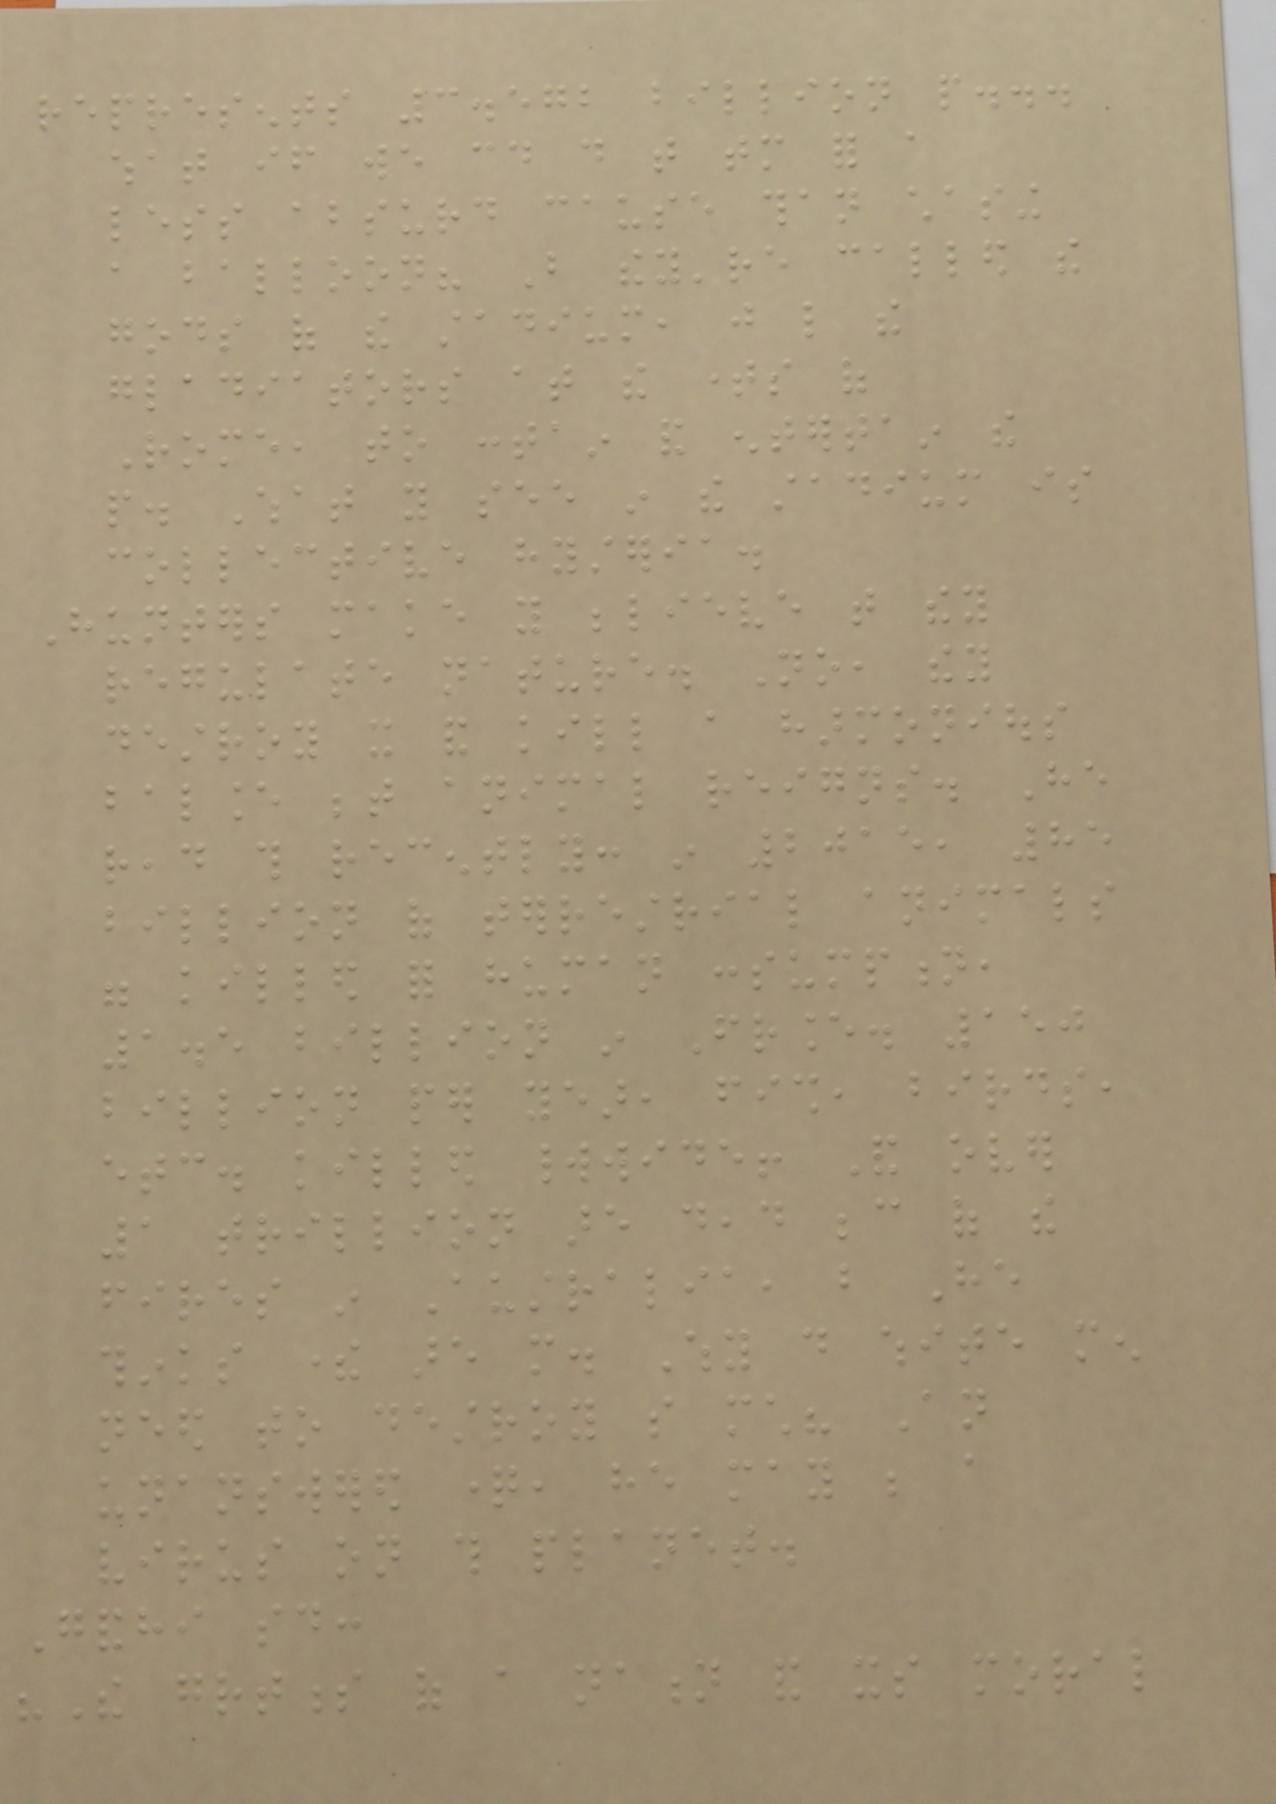represents 3.572 billion people...
what if we could do that tomorrow for a
less absurd cause than chasing
a balloon? But they're called the
gods of the stadium, just like the
gladiators at the times of
Rome, to contain and entertain the
people. What you see in the stadium is
collective hysteria.
Hunters make you believe that they
regulate nature. No, they
destroy it and kill a harmonious
balance between animal reigns. He
read this recently: in 2015, 85
billion of terrestrial animals
were killed for human consumption,
1.5 billion in France. 150
billion per year, fish, birds,
etc. killed worldwide! And over
1 trillion are dead because of the
fires in Australia, but He
thinks there are more. Why do white men
need to destroy so much? An
unanswered question, he may be a
virus on this planet.
Gandhi said:
"The greatness of a nation and its moral
